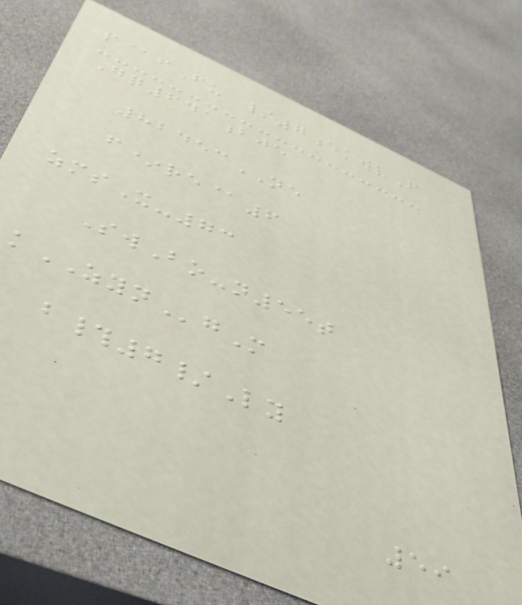p@fFu /7ekwvF
Gq641bje
82453NE
f*re@6
zmsX-73
SwBo-n55t
kZYNgM
b#7/Ly
59
